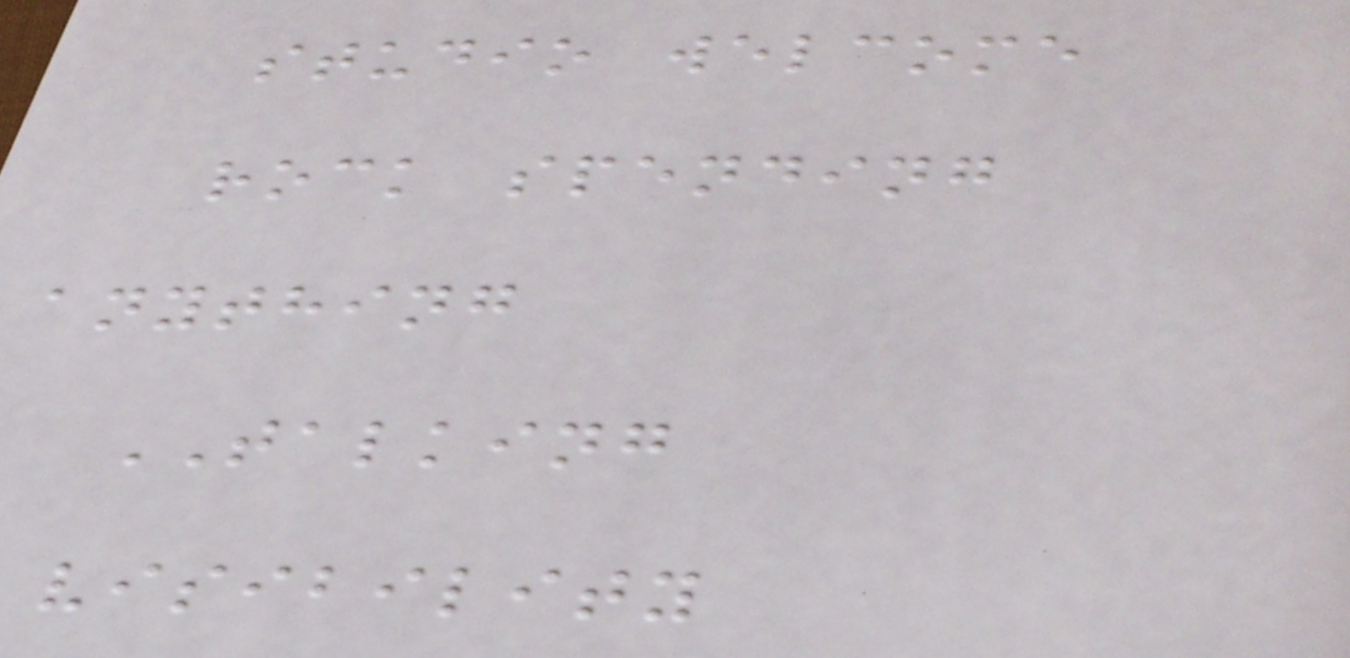studio welcome
rock spending
anything
TALKING
visibility
